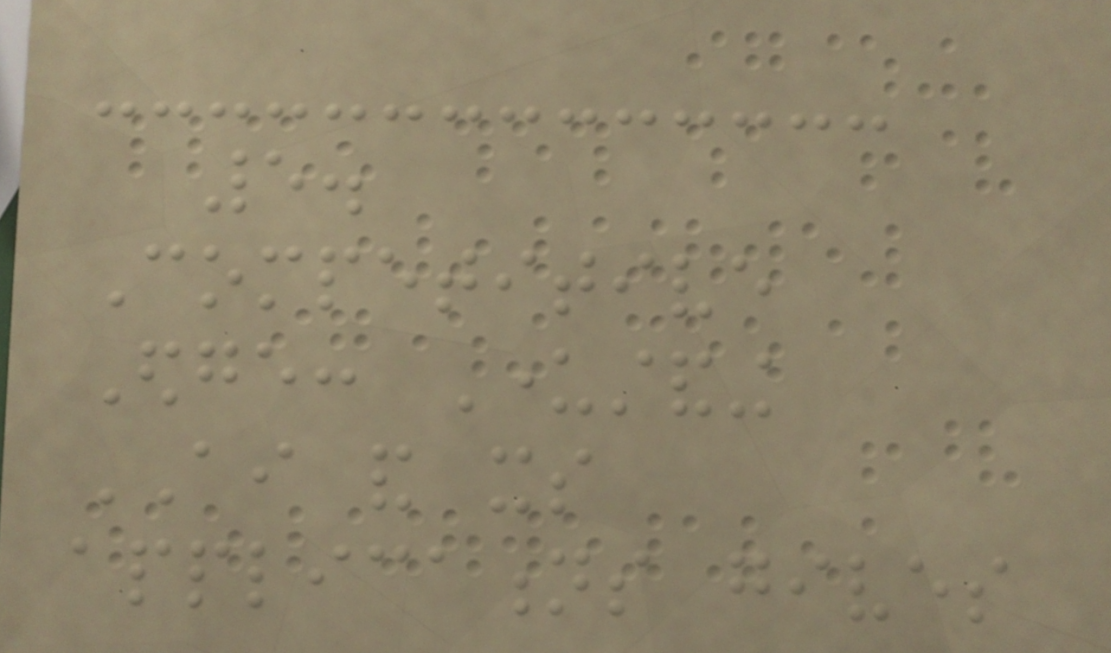5.
Competitive
Edge: Understanding
AI and its
applications gives
